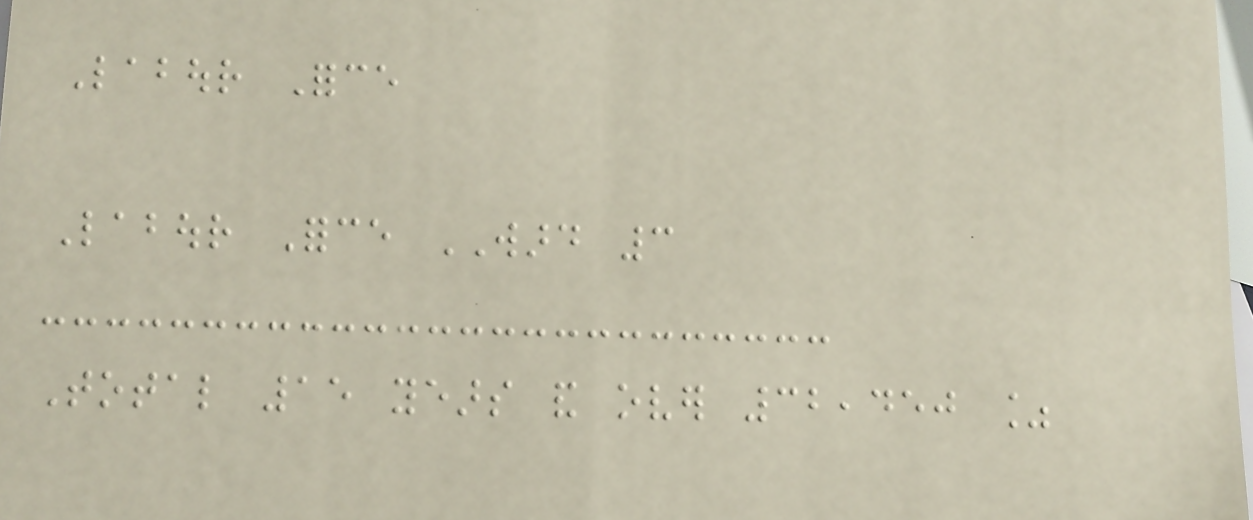Labour Force
Labour Force WARD 3
Total 15 years and over 32,450 %
